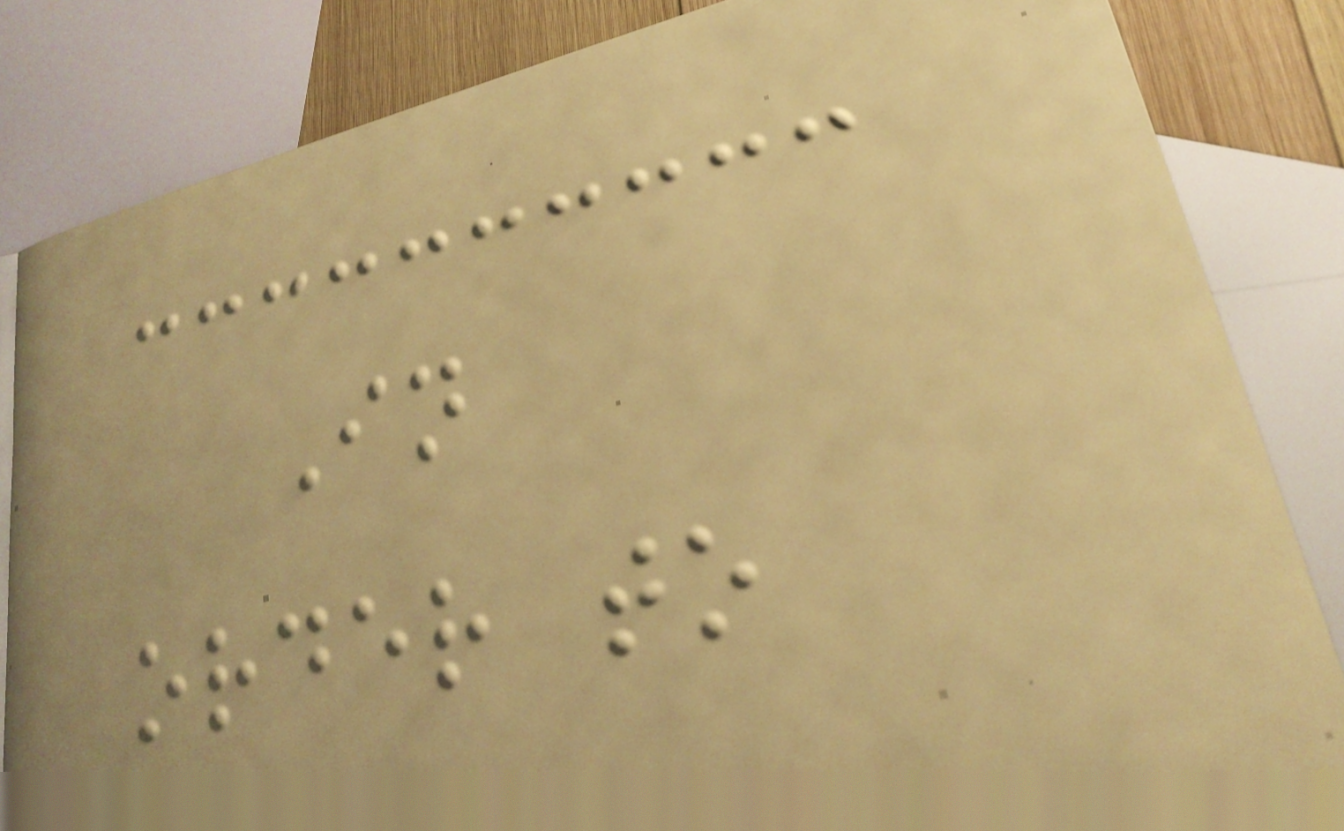In
order to
